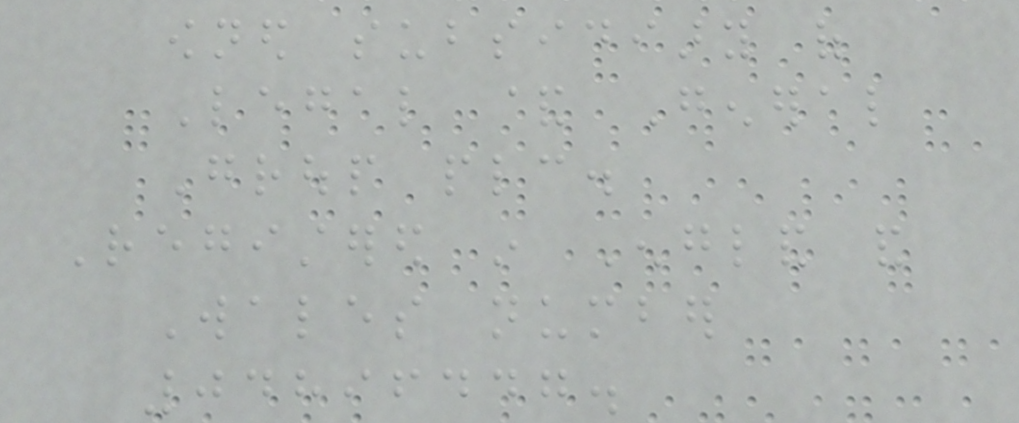owned subsidiary of
Legal & General
Group plc.
Registered in England and
Wales number
04896447.
